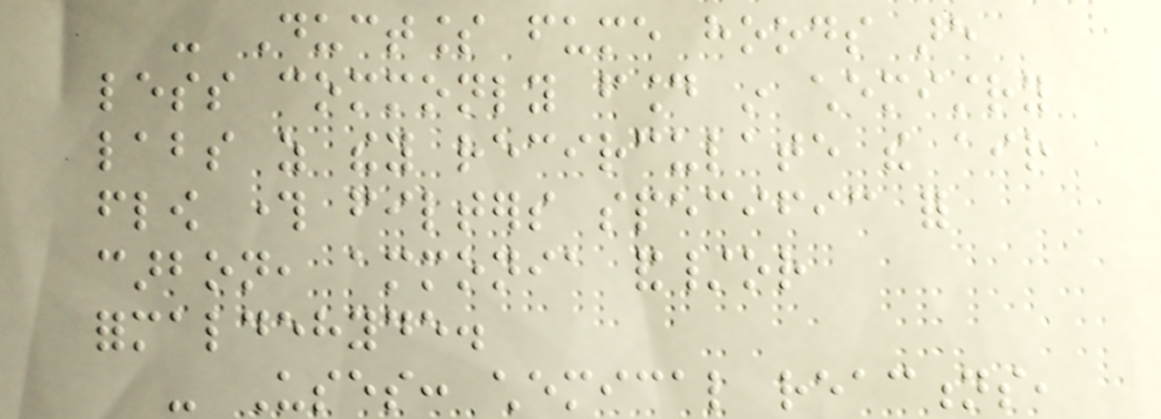- Ductless fume hoods are
less commonly found in chemistry
labs as they recirculate the air
flow through filters specific for
carbon, ammonia and/or
formaldehyde.
- Uses: chemical reactions,
